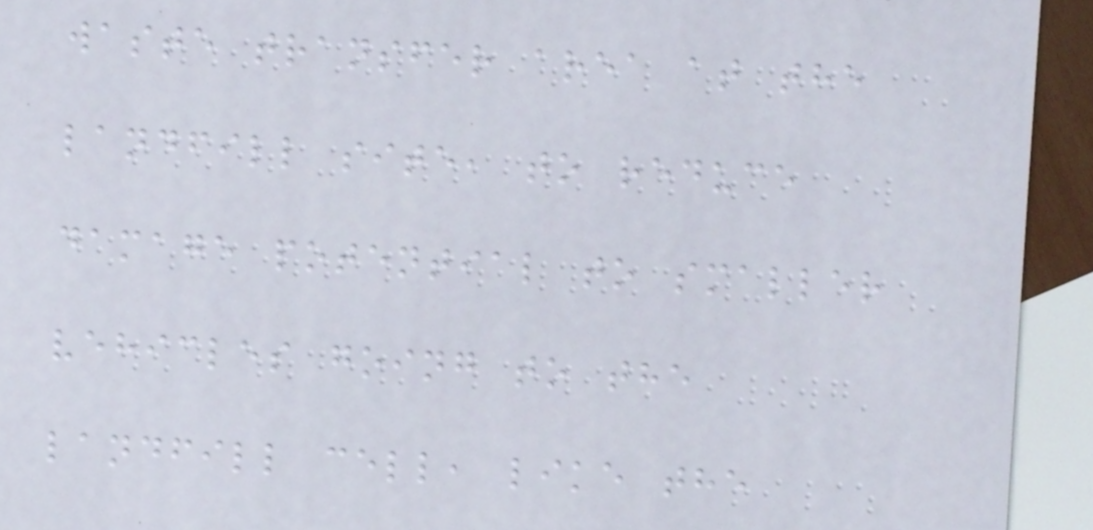waste transfer area at the
landfill site, to reduce
damage potential to smaller
vehicles going to the
landfill cell, like the
